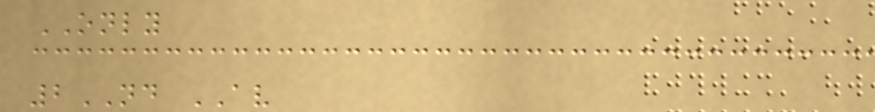ONLY
2ND AV
